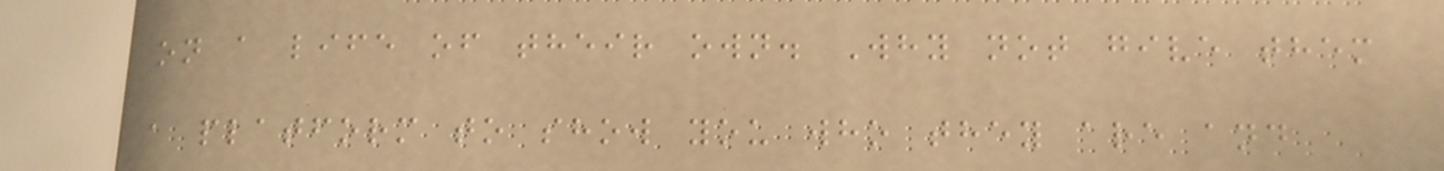on a life of their own. Why not give them
a platform to show you who they are and
